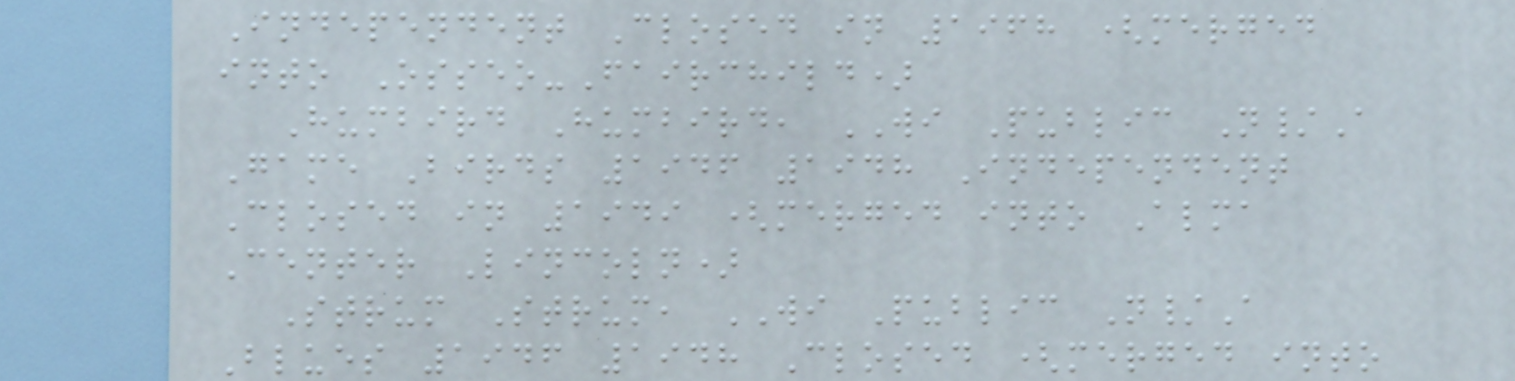Independent Closed in 1968 (merged
into Osseo-Fairchild)
Humbird Humbird, WI Public N/A
Game Birds 1946 1948 Independent
Closed in 1949 (merged into Alma
Center Lincoln)
Strum Strum, WI Public N/A
Blues 1946 1948 Closed (merged into
